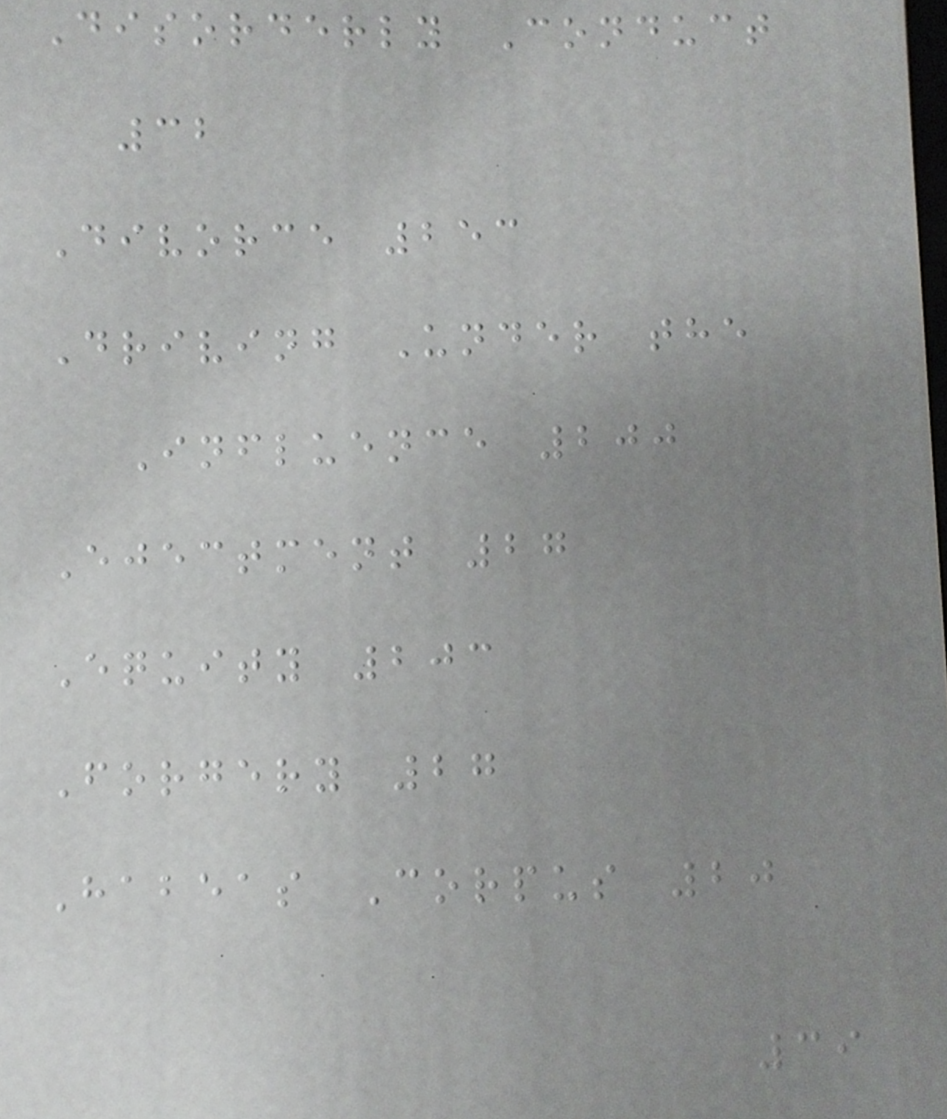Disorderly Conduct
32
Divorce 253
Driving Under the
Influence 200
Ejectment 27
Equity 203
Forgery 27
Habeas Corpus 20
39
